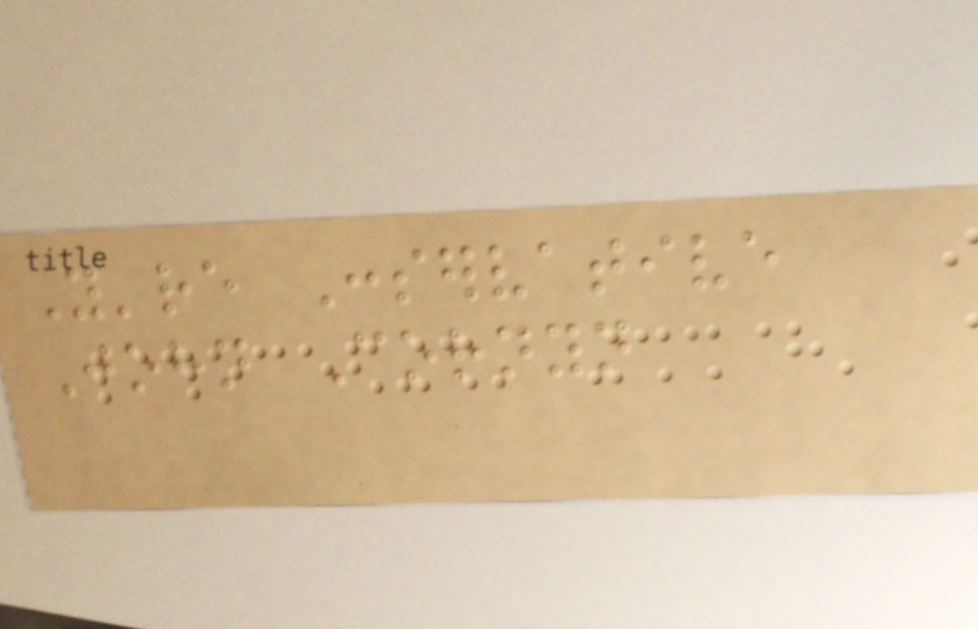You're Conservative
John Cornyn
